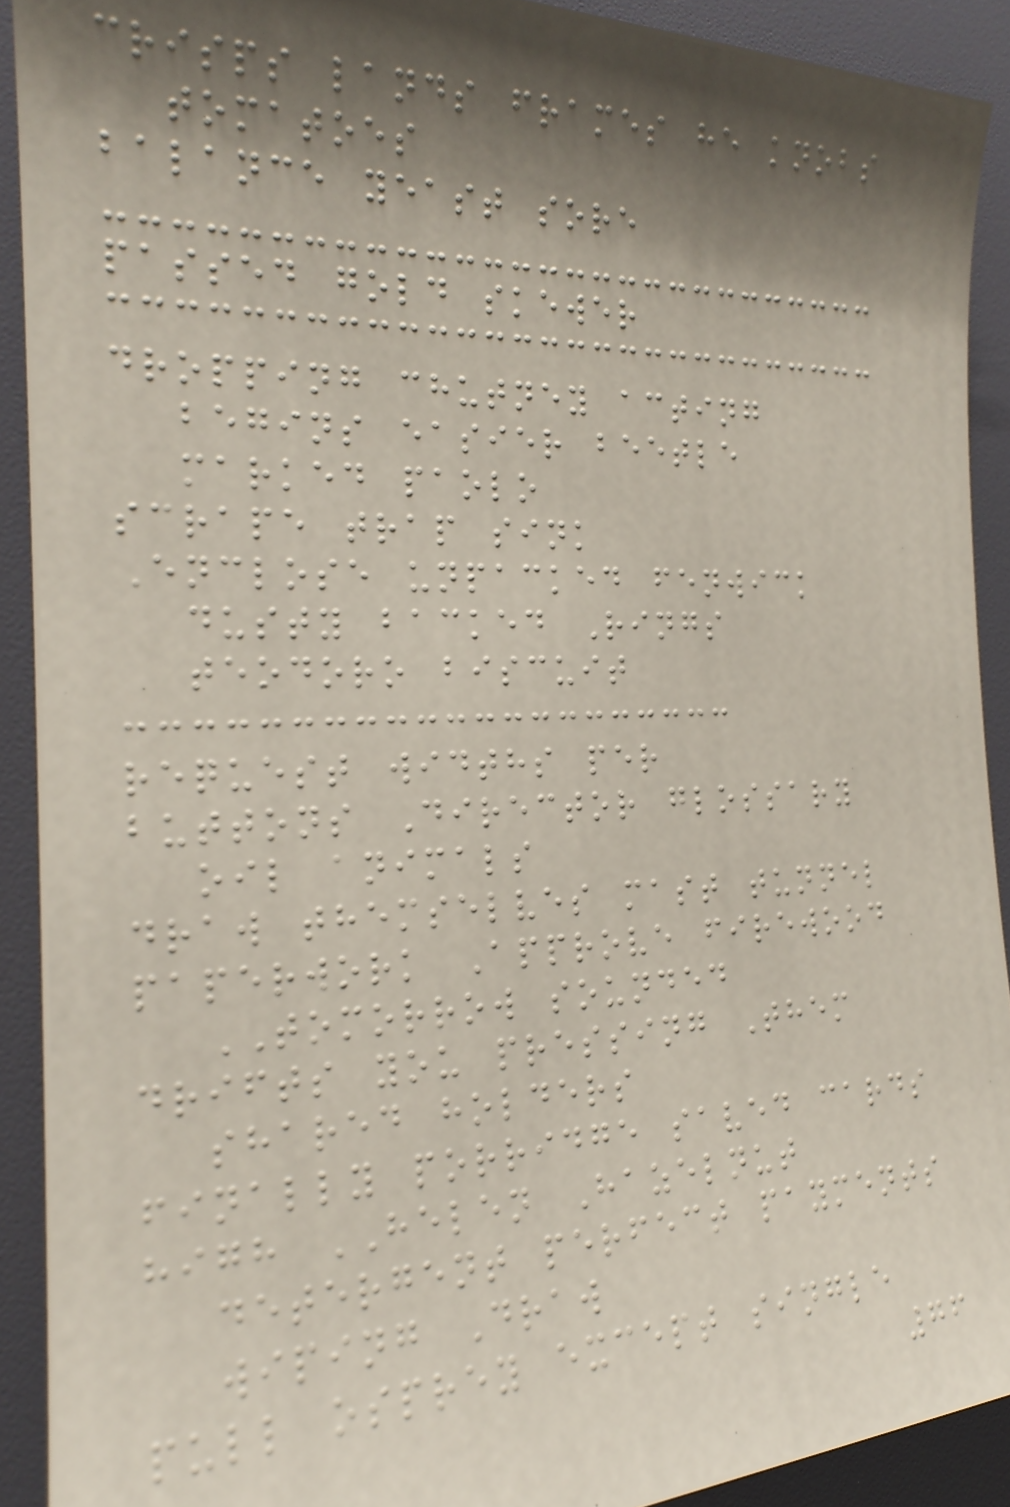crisps lands frames he knobs
tomatoes
balance yeast sore
passed gold skewer
dropping chutney acting
begins easier beetle
marked paolo
scrape trap sink
Enclose unpacked fenwick
dusty backed Rings
teodoro biscuit
request widths per
buttons Director glossary
oil animals
draw themselves mast tunnel
paperwork Approve firewood
TOMORROW sounded
drifts you pressing Them
shared holders
finally porridge saved cards
high HELEN Hazelnut
detergent perfect payments
wiping Draw
pull osprey except single
76
